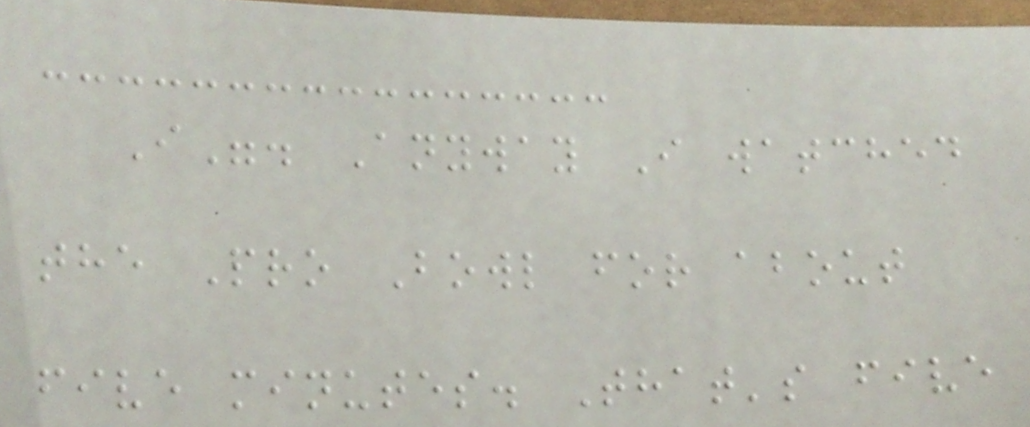I". Anyway I watched
the Pro Bowl for about
five minutes. That's five
